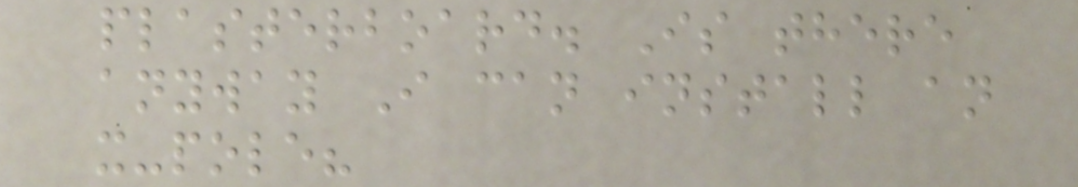plasterboard. Is there
anyway I can install an
x-pole?
